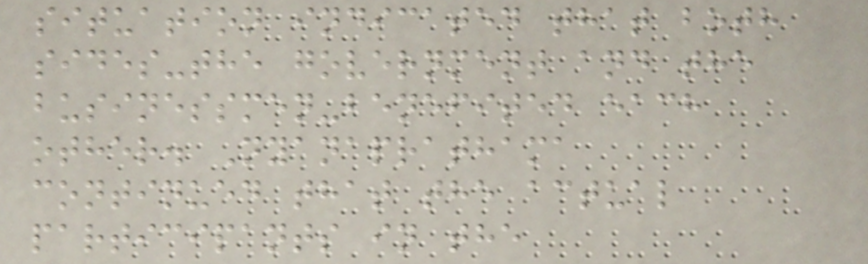situation indicated that both
sides-the government and the
businessmen-benefited each
other. Nyanaprathama
continued that the actual
participants in the
